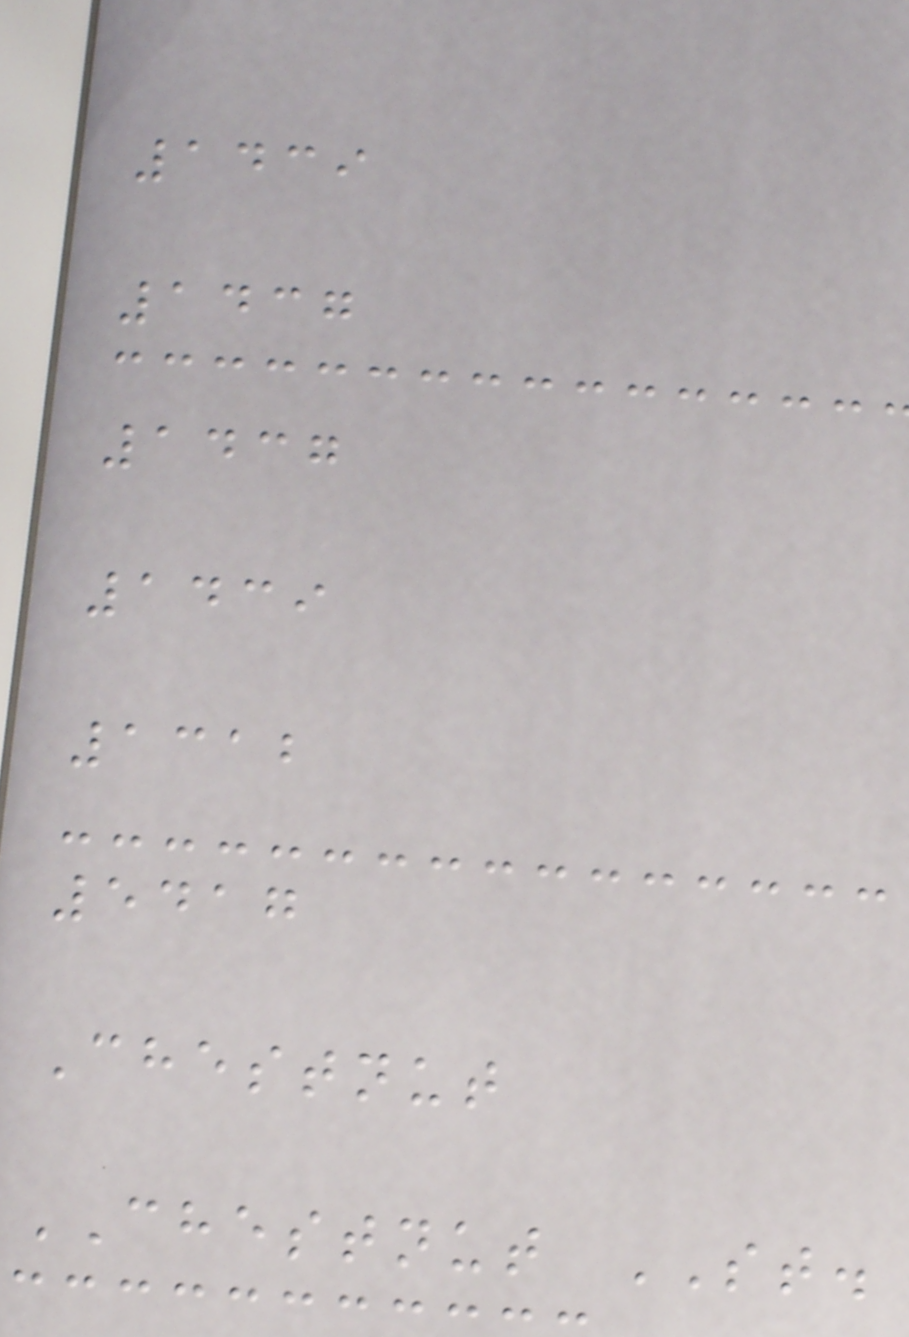1439
1437
1437
1439
1312
5417
Chestnut
CHESTNUT ST.
